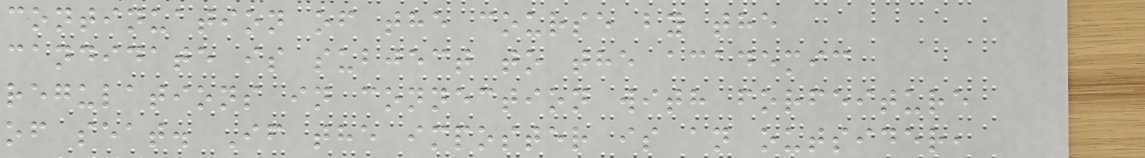continuation of the course by the
candidate is subject to the academic
regulations in connection with forfeiture
of seat. If the imposter is an outsider,
